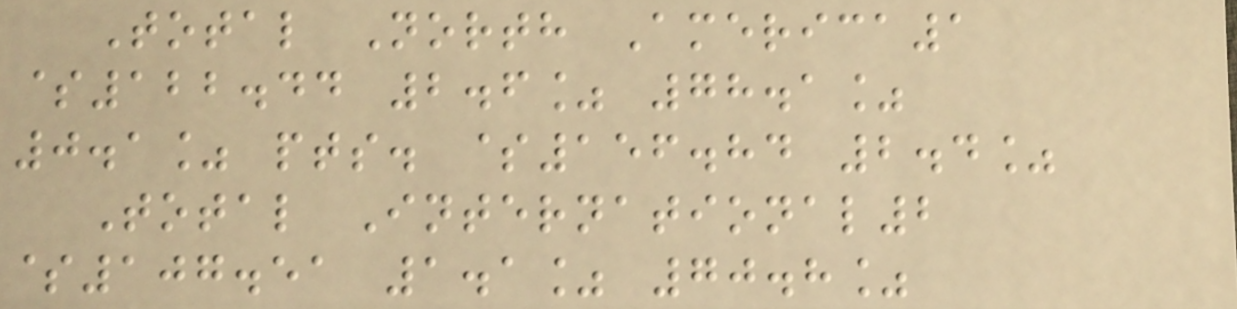Total North America1
$122.44 2.6% 78.1%
0.1% pts. $156.84 2.4%
Total International2
$107.51 1.1% 70.8%
